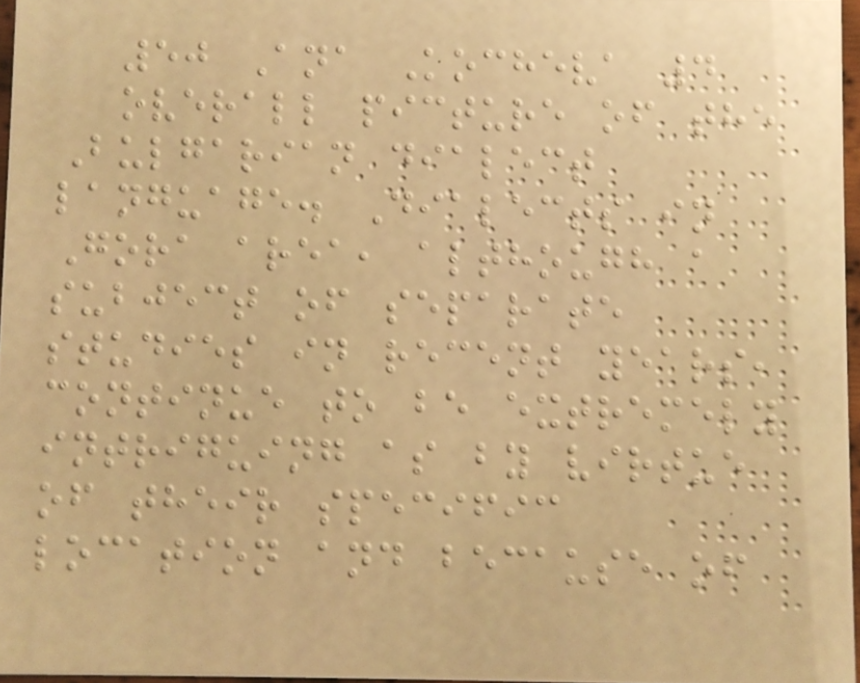50 Ana Kocheva 4
overall picture of the
Bulgarian dialect
language. Dialects in
Gora area, although a
subject of separate
studies in recent years,
continue to be extremely
intriguing as by virtue
of their specific
location and because of
